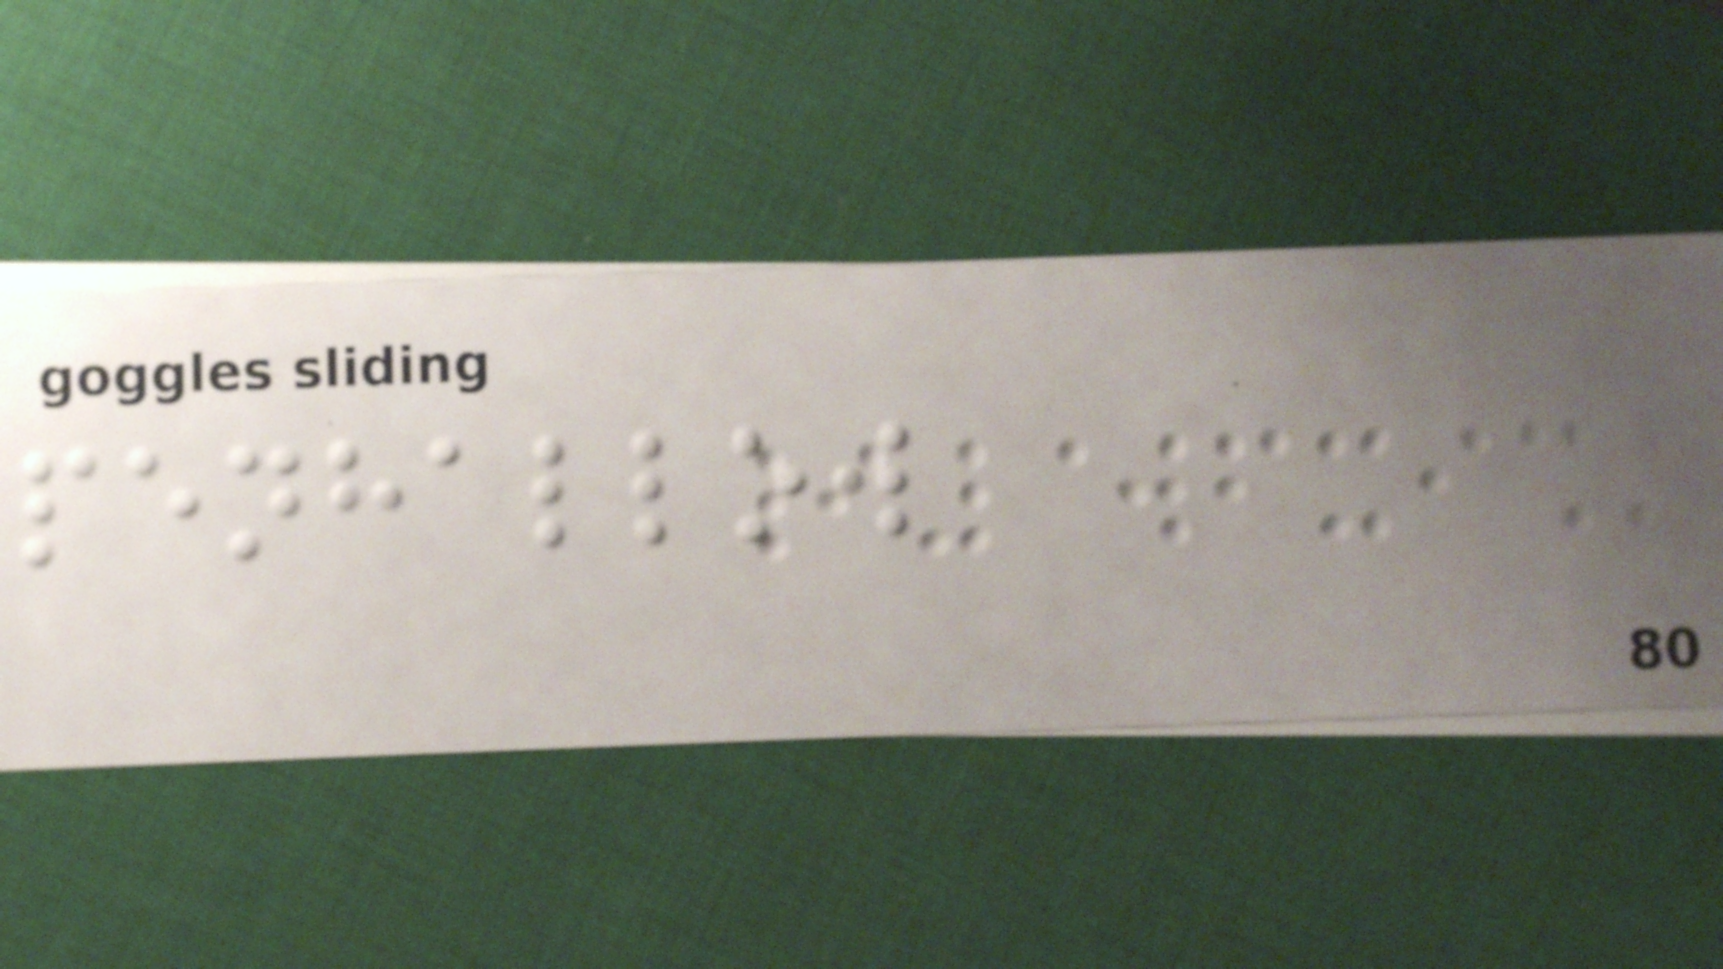penhallow
